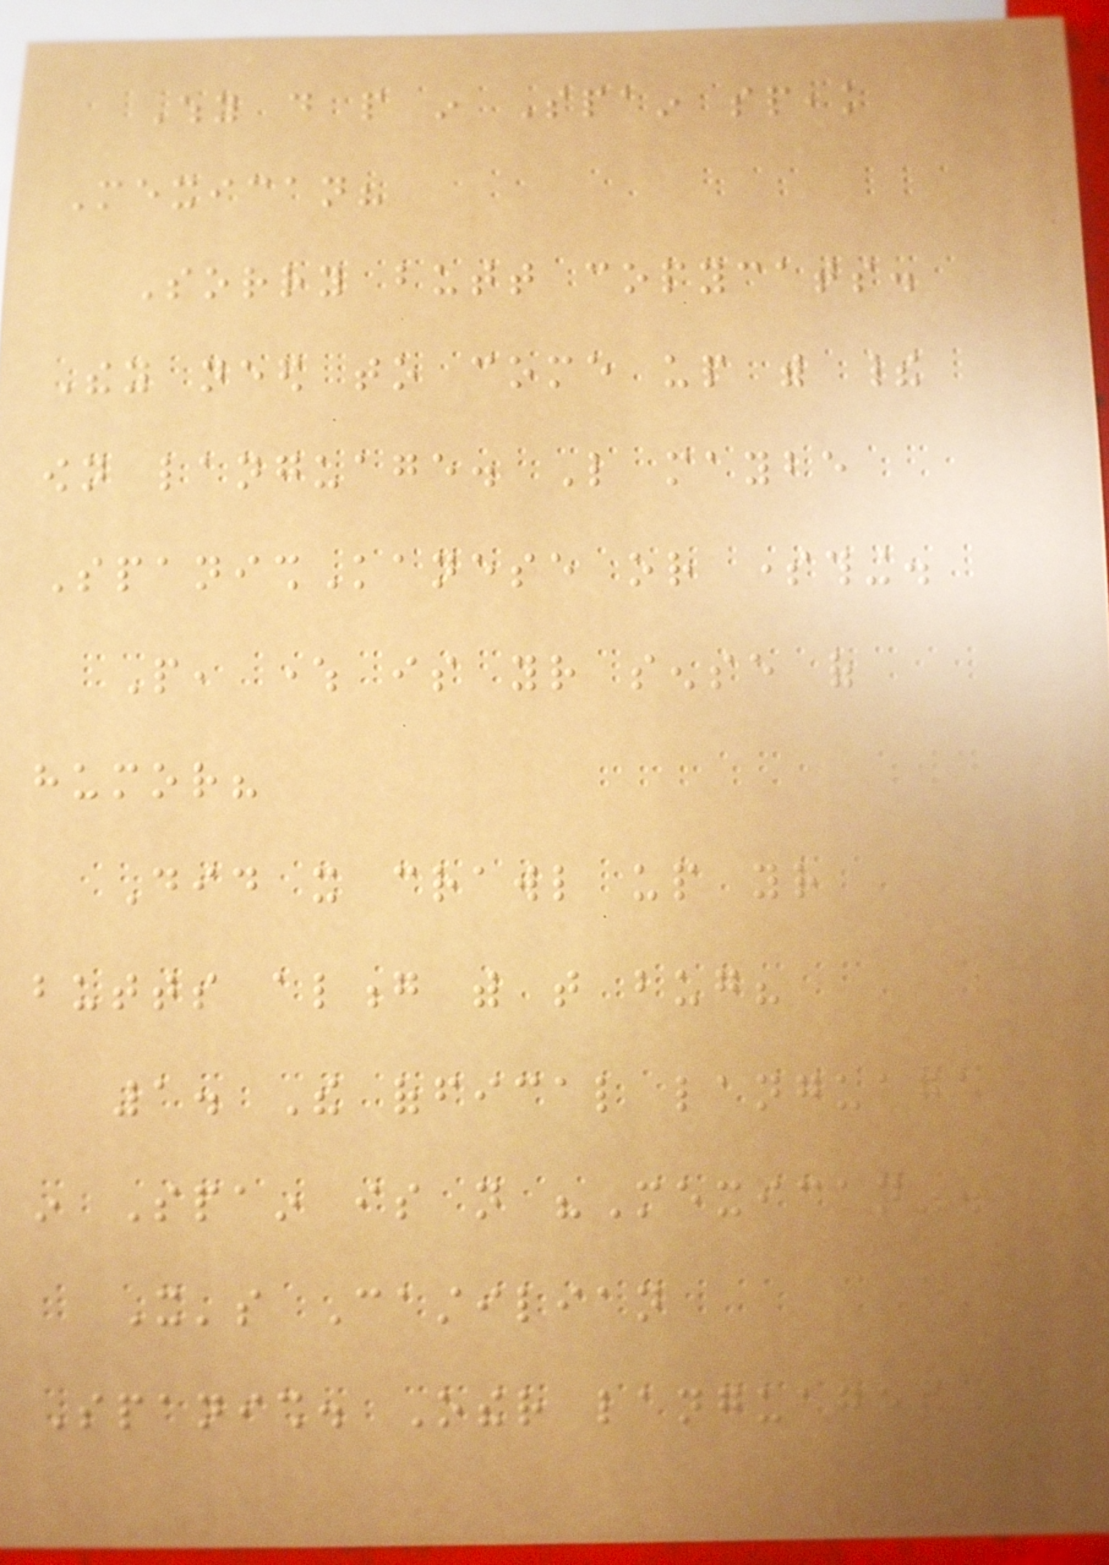Why do people in Spain speak
Mexican?
Sorry butt copycats.
They need to come up with their
own language. Like maybe
SpanishKanese or something.
People, where is your sense of
humor?
Did it crawl up your
butts along with that bug?
1. The offical language
in Spain is not "Mexican".
It's Castilian
Spanish. Other languages
